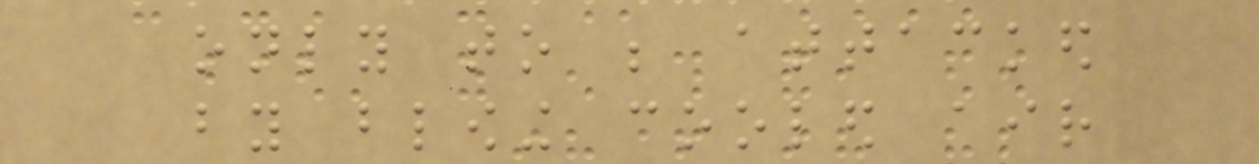only to be attacked
by blowing cooled air
